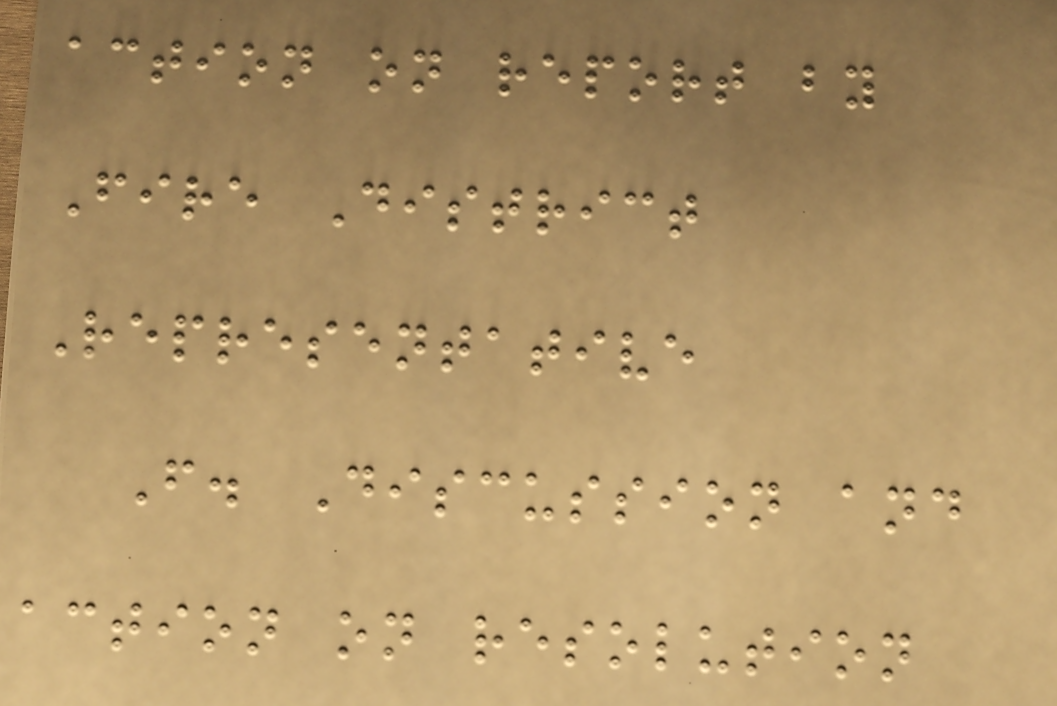action on report by
Fire District
Representative
F. Discussion and
action on resolution
